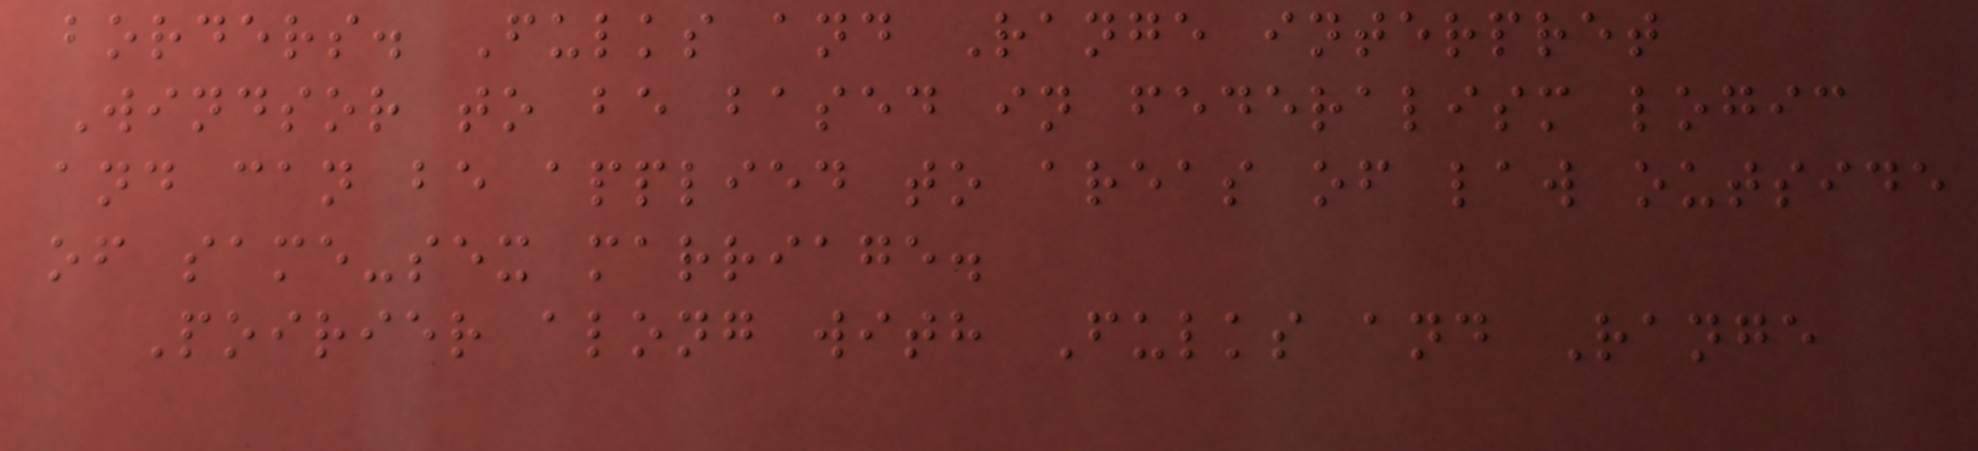borders. Fulks and Range interpret
Windsor to be based in federalism logic
and can be applied to areas of law outside
of same-sex marriage.
Poirier along with Fulks and Range
